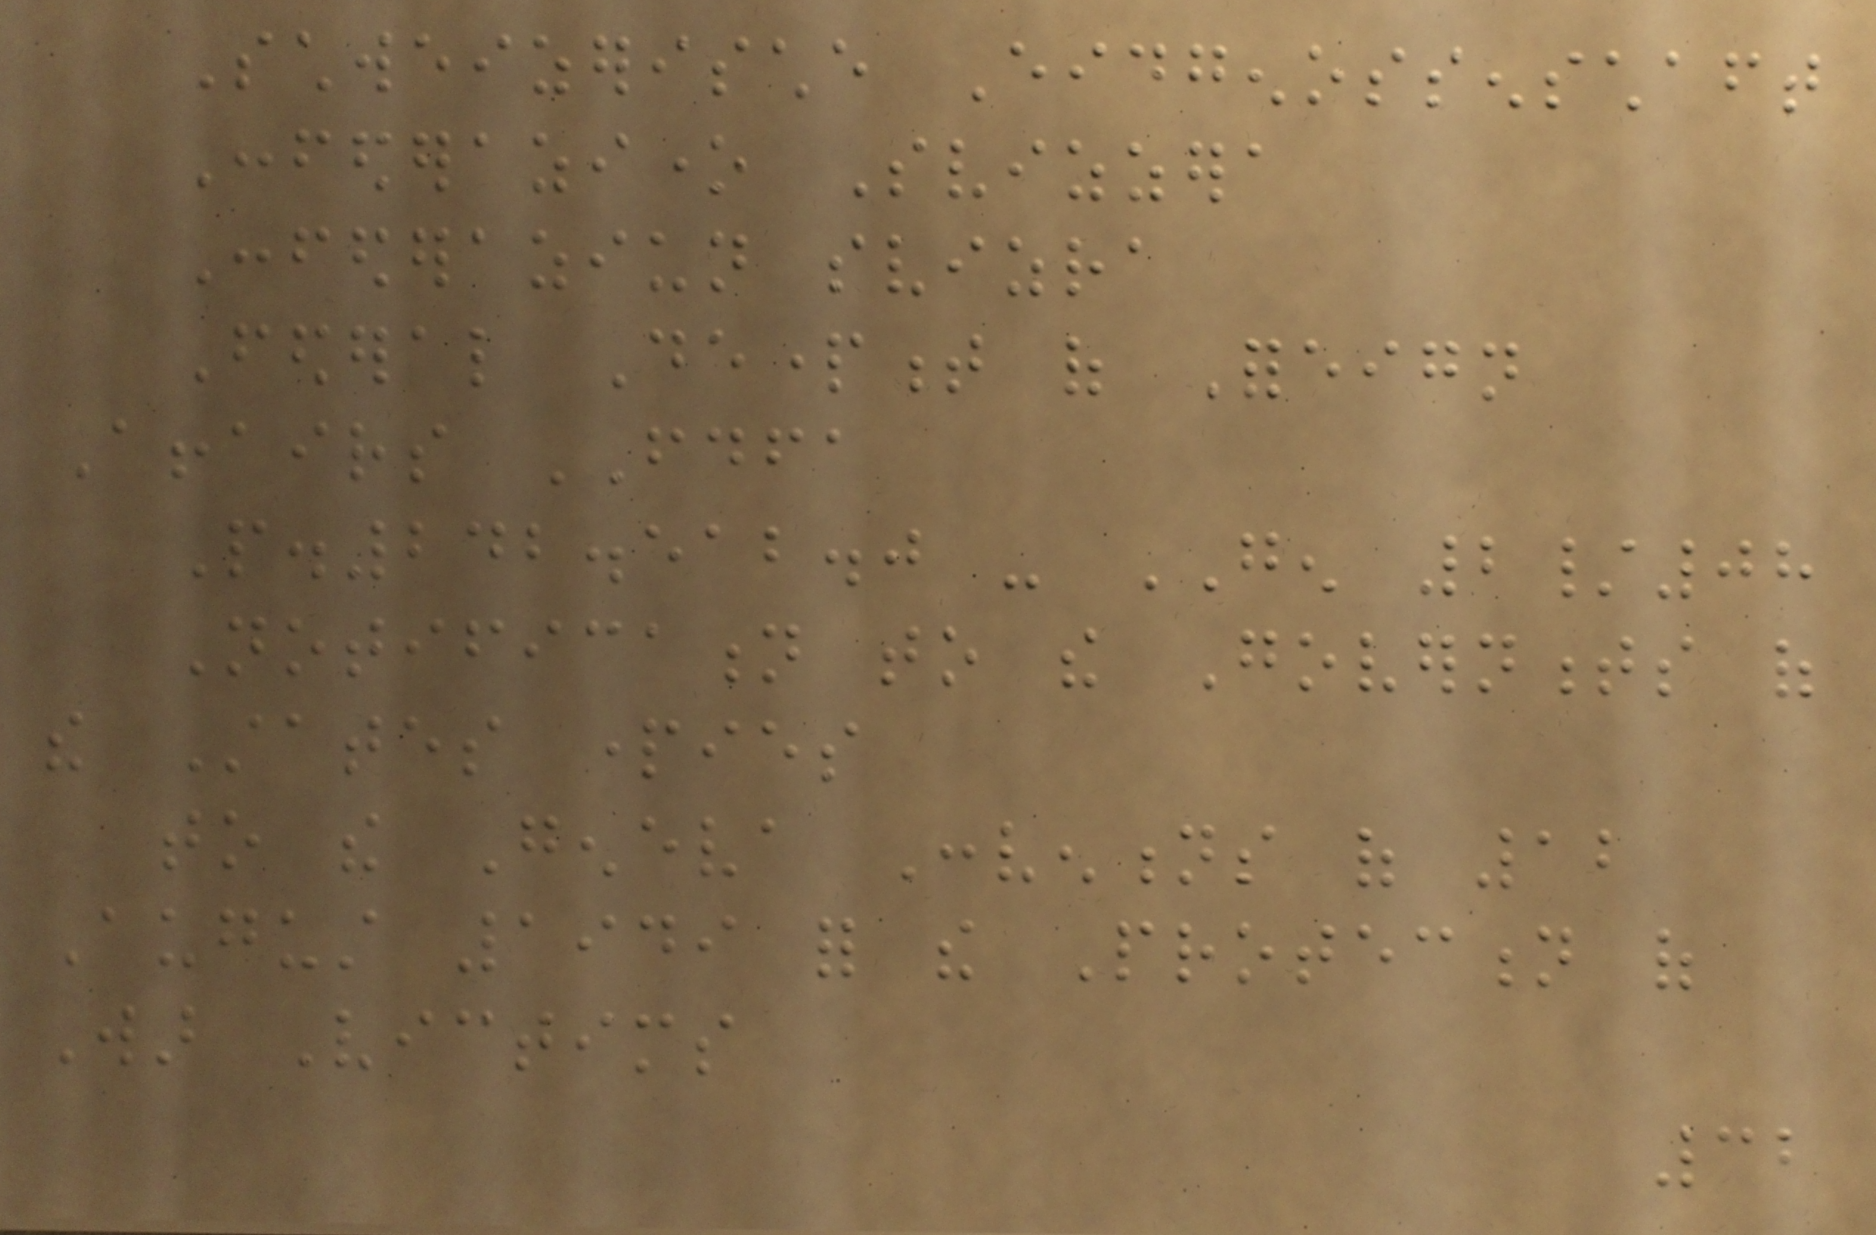Schweizerische Eidgenossenschaft
Confederazione Svizzera
Confederaziun svizra
Federal Department of Foreign
Affairs FDFA
P.242.512.0 - GEN 2/08
Notification to the Governments of
the States parties
to the Geneva Conventions of 12
August 1949 for the Protection of
War Victims
32
